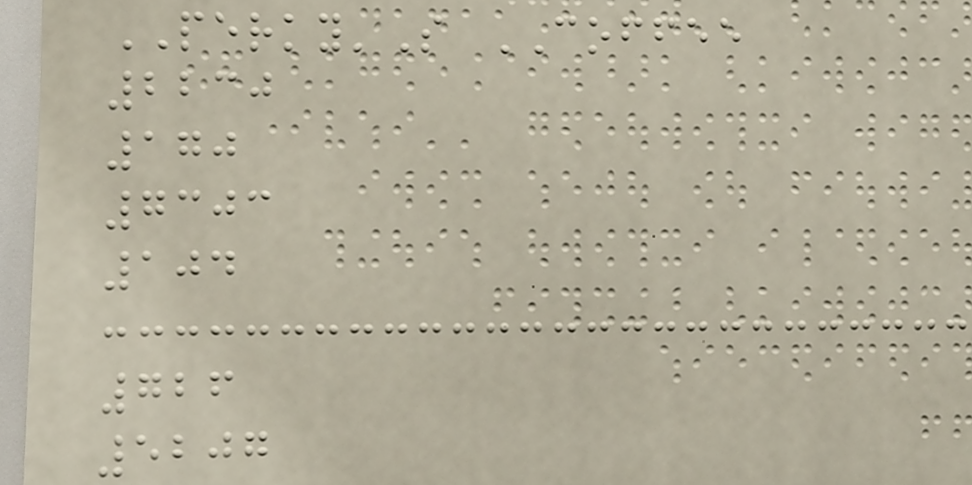PERKY'S COFFEE
2230
170
7303
104
726
5207
